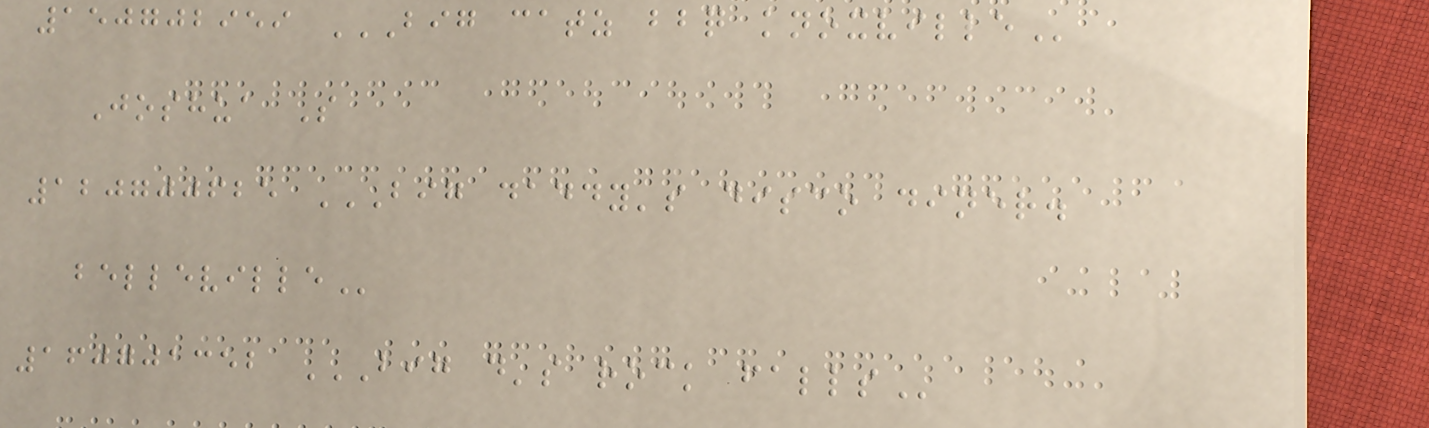150702959 BIG CATZ BBQ KNOXVILLE
Joshua S
120700625 BIG DADDY'S DISCO DINER.
BELLEVILLE
160701352 BIG D'S ROCK FALLS
